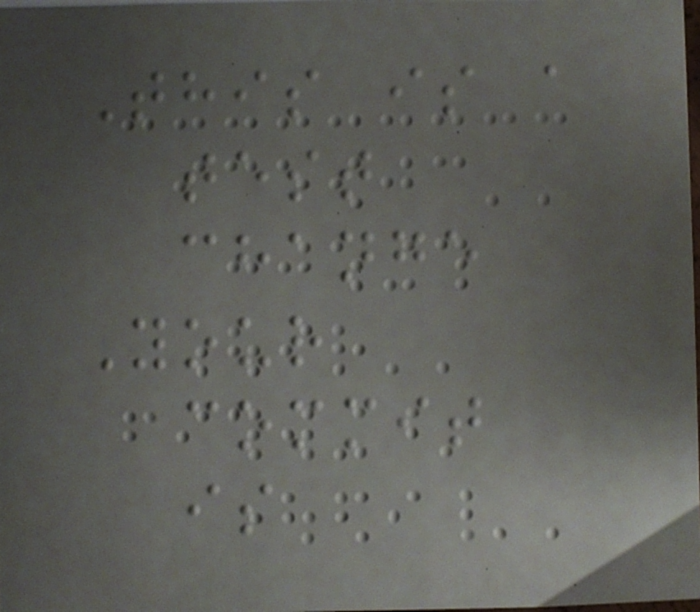This is a
test
change
Your
commit
is
